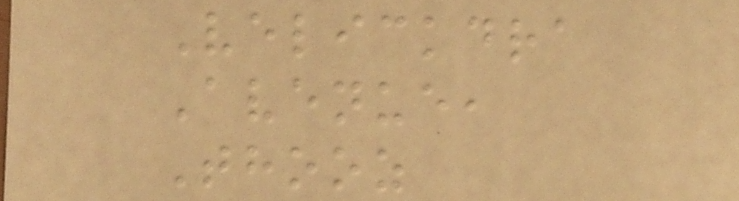Velickdra
Avenue,
Thooz
